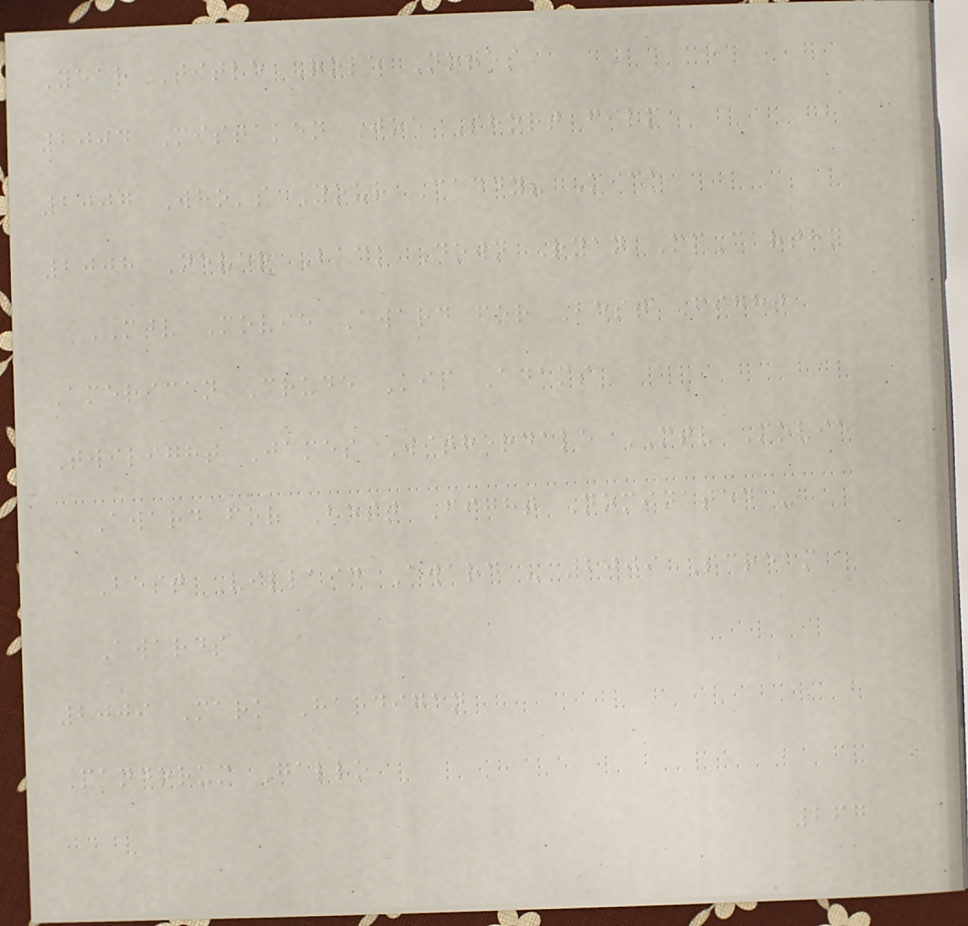Year Title Role Notes
2004 Mistaken Joe Short film
2007 Who's Your Caddy? Mick
2008 Never Back Down Ryan McCarthy
MTV Movie Award for Best Fight
American Crude Kip Adams
Twilight James Witherdale MTV Movie
Award for Best Fight Nominated -
Best Villain Award - 2009 Scream
Awards
2009 Mark Hardigan
Pandorum Gallo
267
